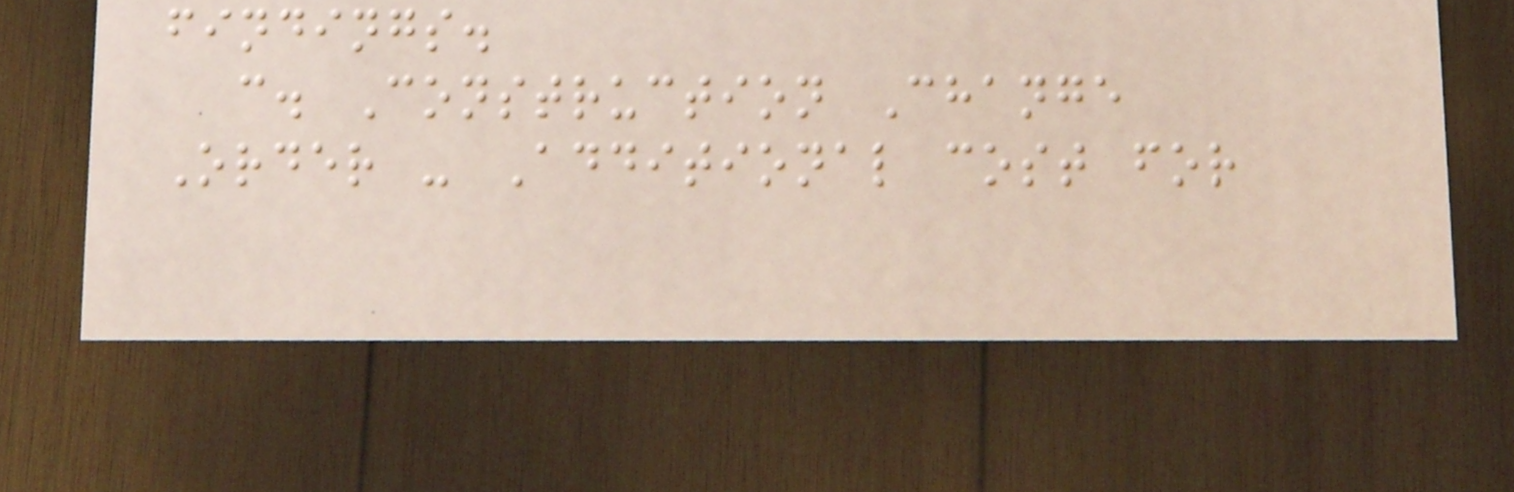findings.
c. Construction Change
Order - Additional cost for
